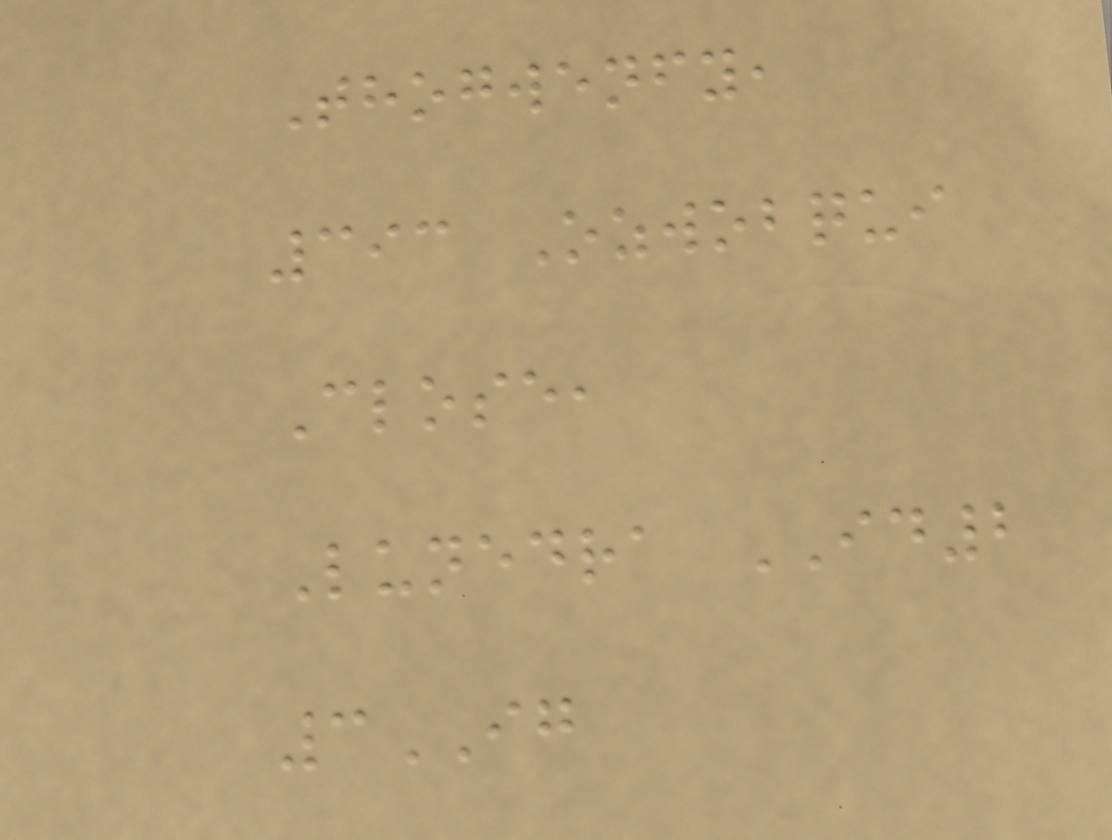Thogwenfy,
393 Ozwobqui
Close,
Lunedra ID2
3IG
